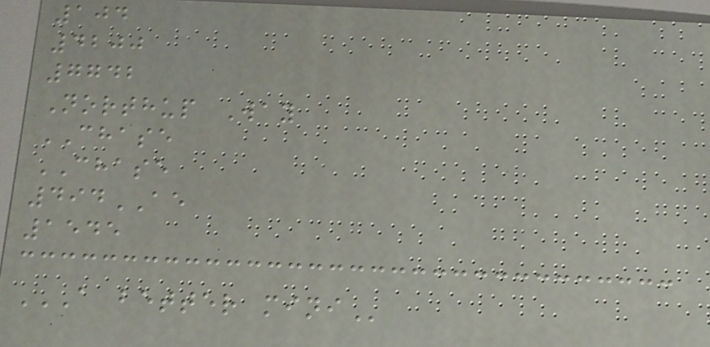104
4200
7742
Northup Way
CHASE
CHASE
494AE
1545
A BETTER MINI
